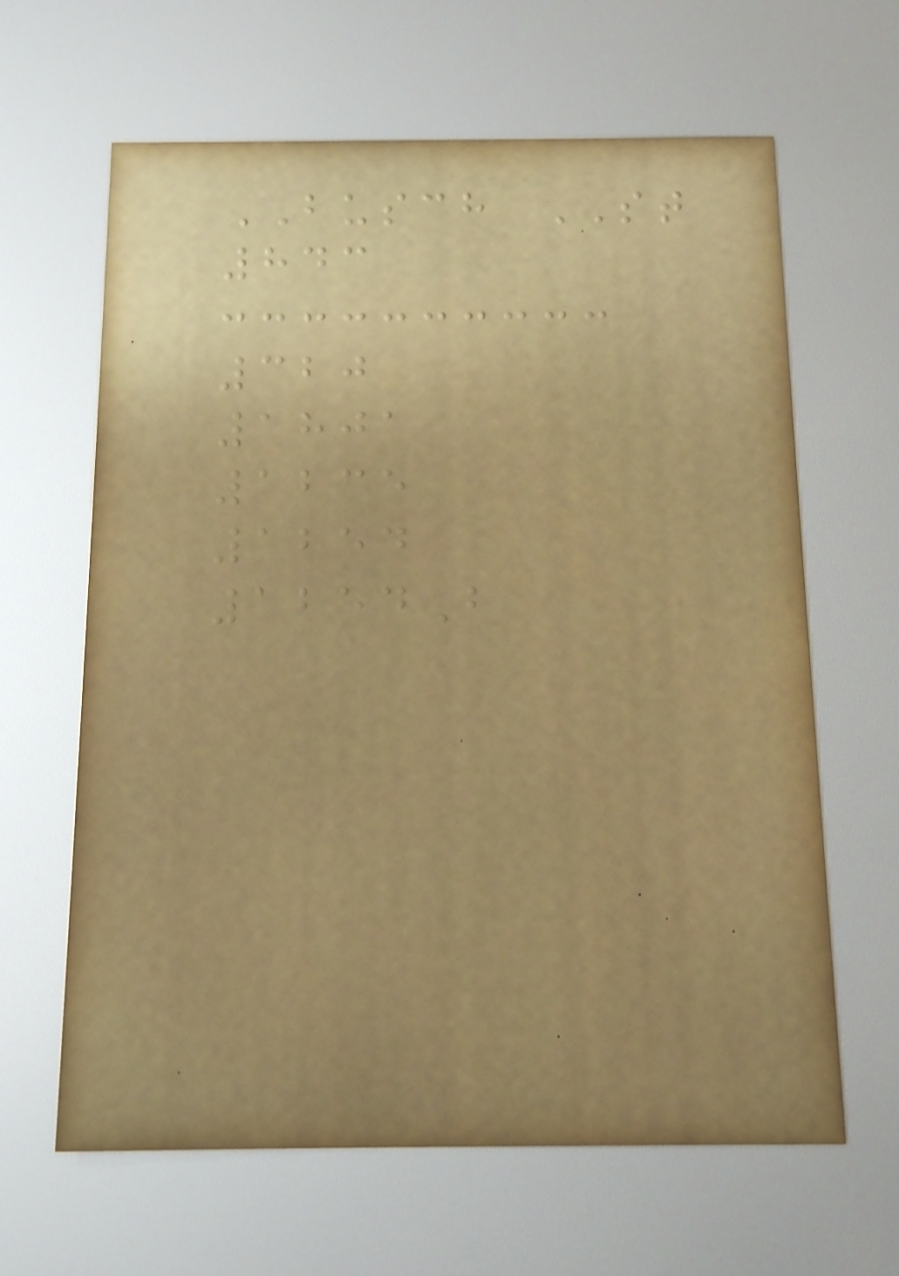BUSCH ST
843
320
1801
1235
1254
1254B
